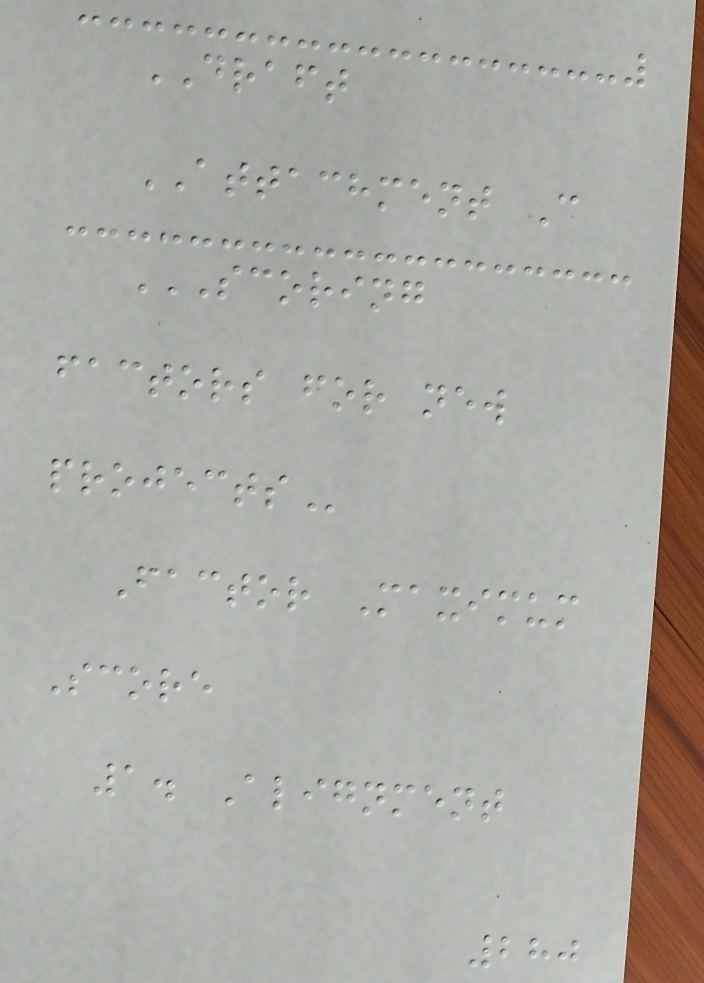DRAFT
ATTACHMENT C
SCORING
FACTORS FOR NEW
PROJECTS
Factor Maximum
Score
1. Alignment
280
